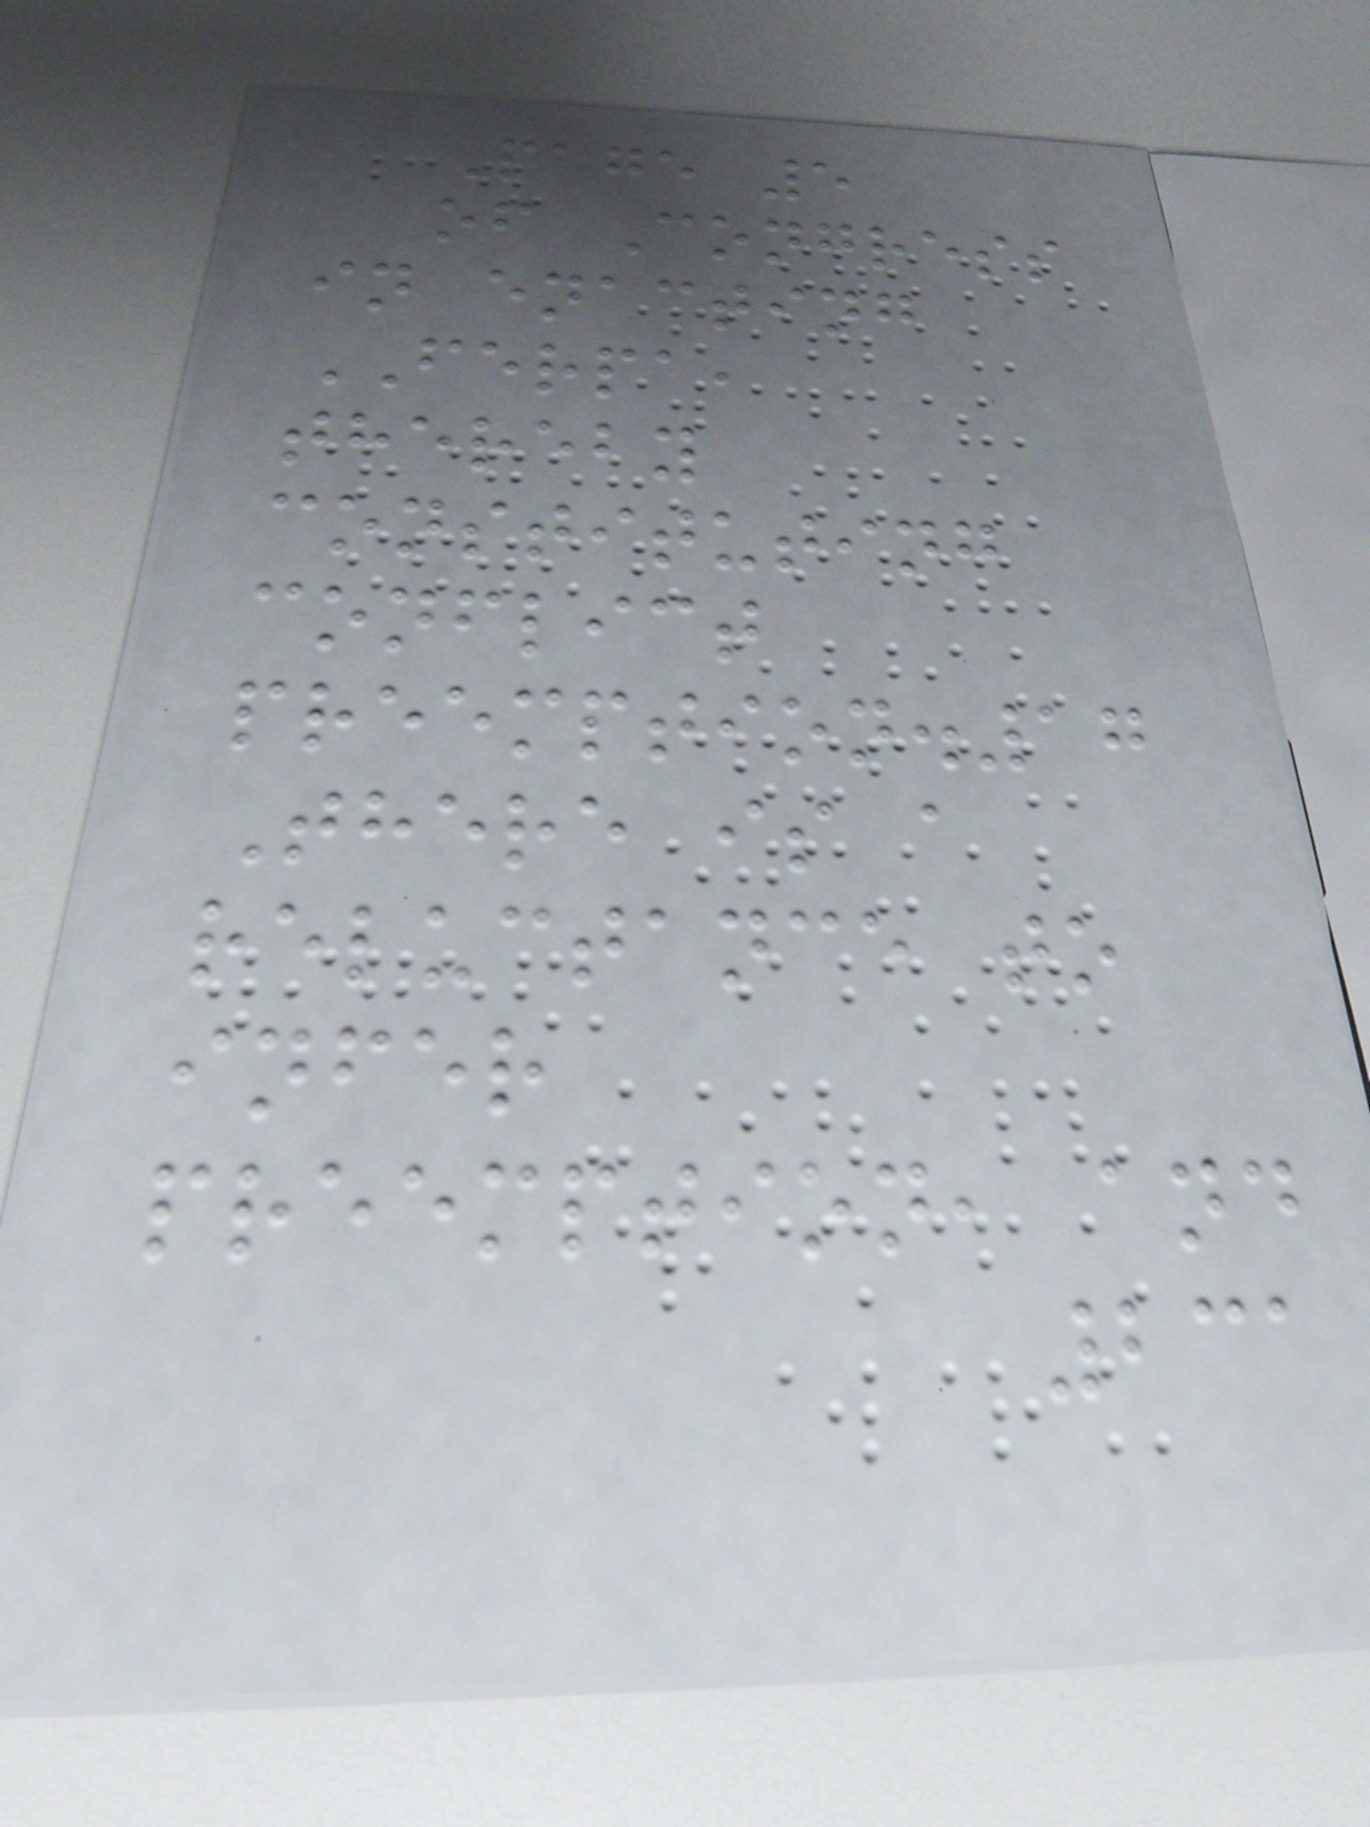Page 5
of Congress
in enacting
FERPA,
thereby
constituting
conflict
preemption.17
There is a
reluctance to
infer
preemption, and
231
